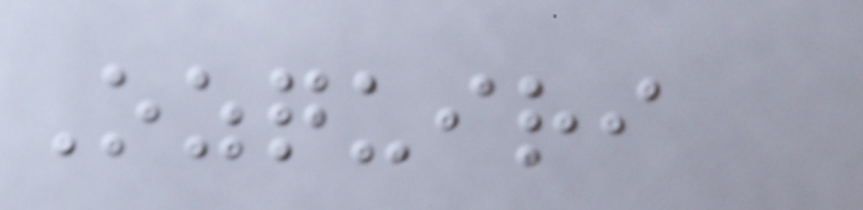Ozquiri
